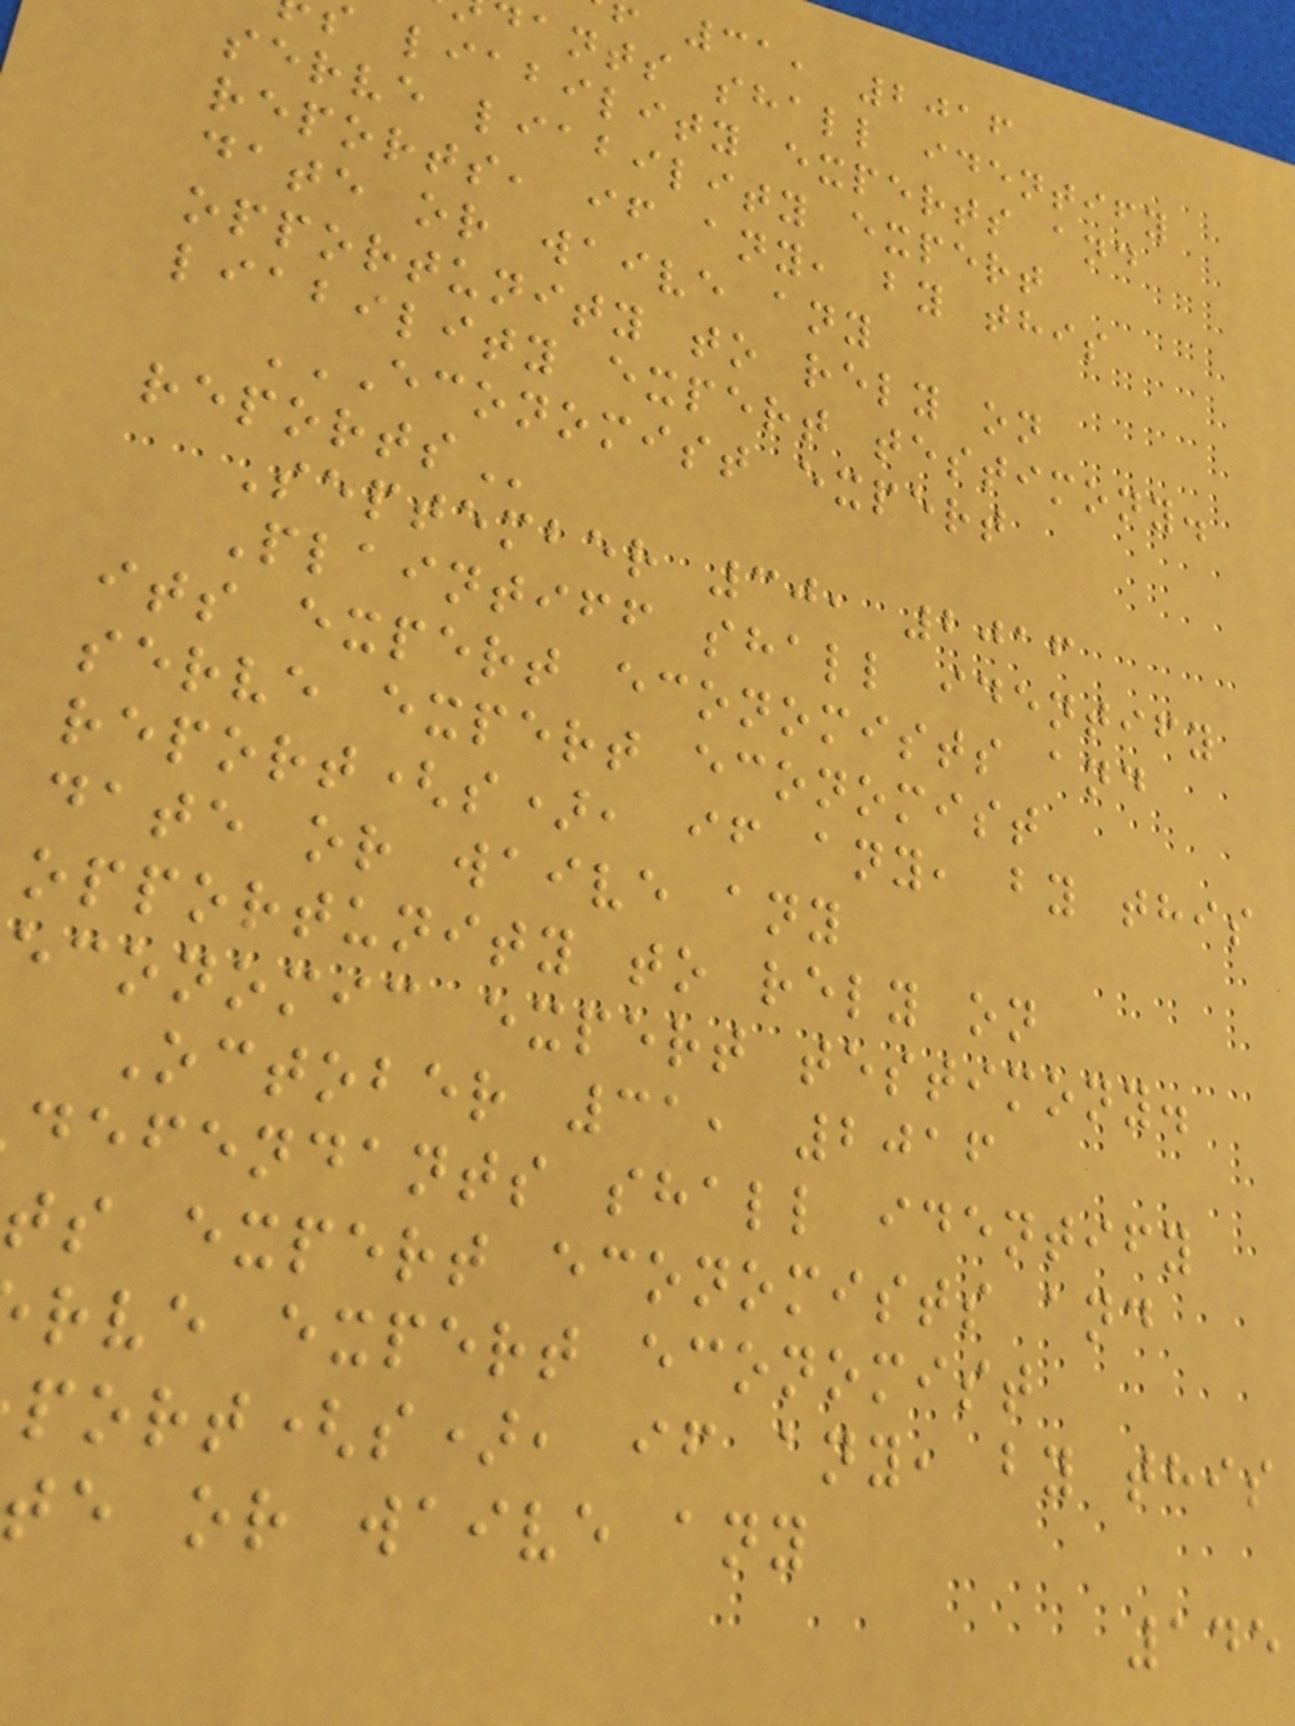31, 2016
ants shall identify
liability experts and
serve liability expert
reports, if any, by this
date or waive any
opportunity to rely on
liability expert testimony.
ECONOMIST EXPERT
September 30, 2016
Plaintiff shall identify
its expert economists and
serve expert economist
report(s), if any, by this
date or waive any
opportunity to rely on
economic expert testimony.
October 31, 2016
defendants shall identify
ts expert economists and
rve expert economist
port(s), if any, by this
te or waive any
145
